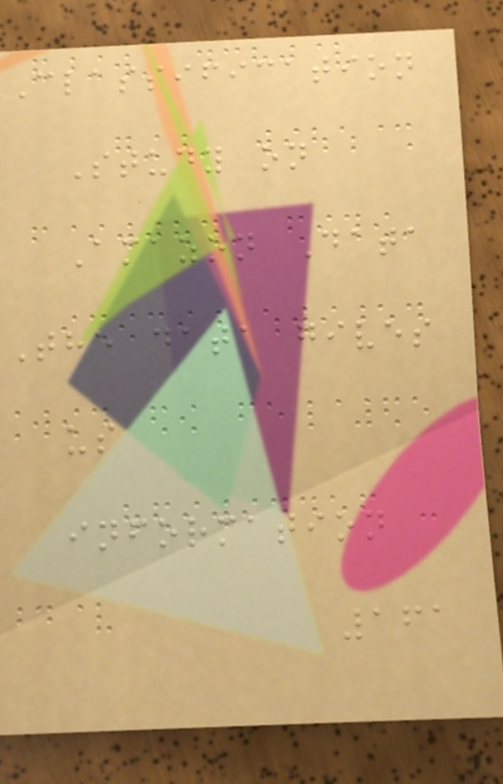Classification
Study on
Amazon Data
The data gives
us
information
161
